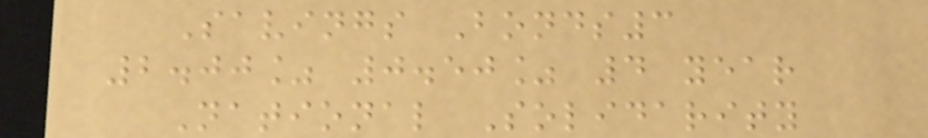Savings Bonds3
2.00% 0.50% 4 year
National Solidarity
